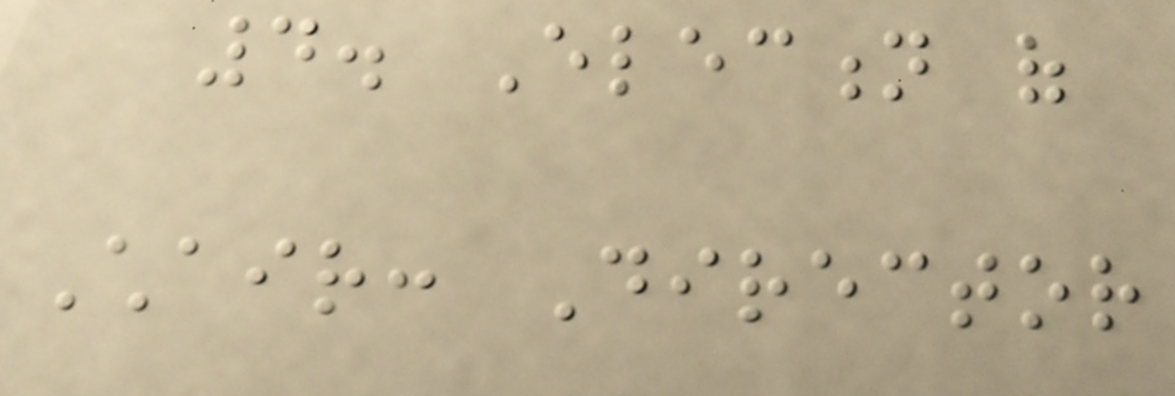4. Election of
Chair: Director
